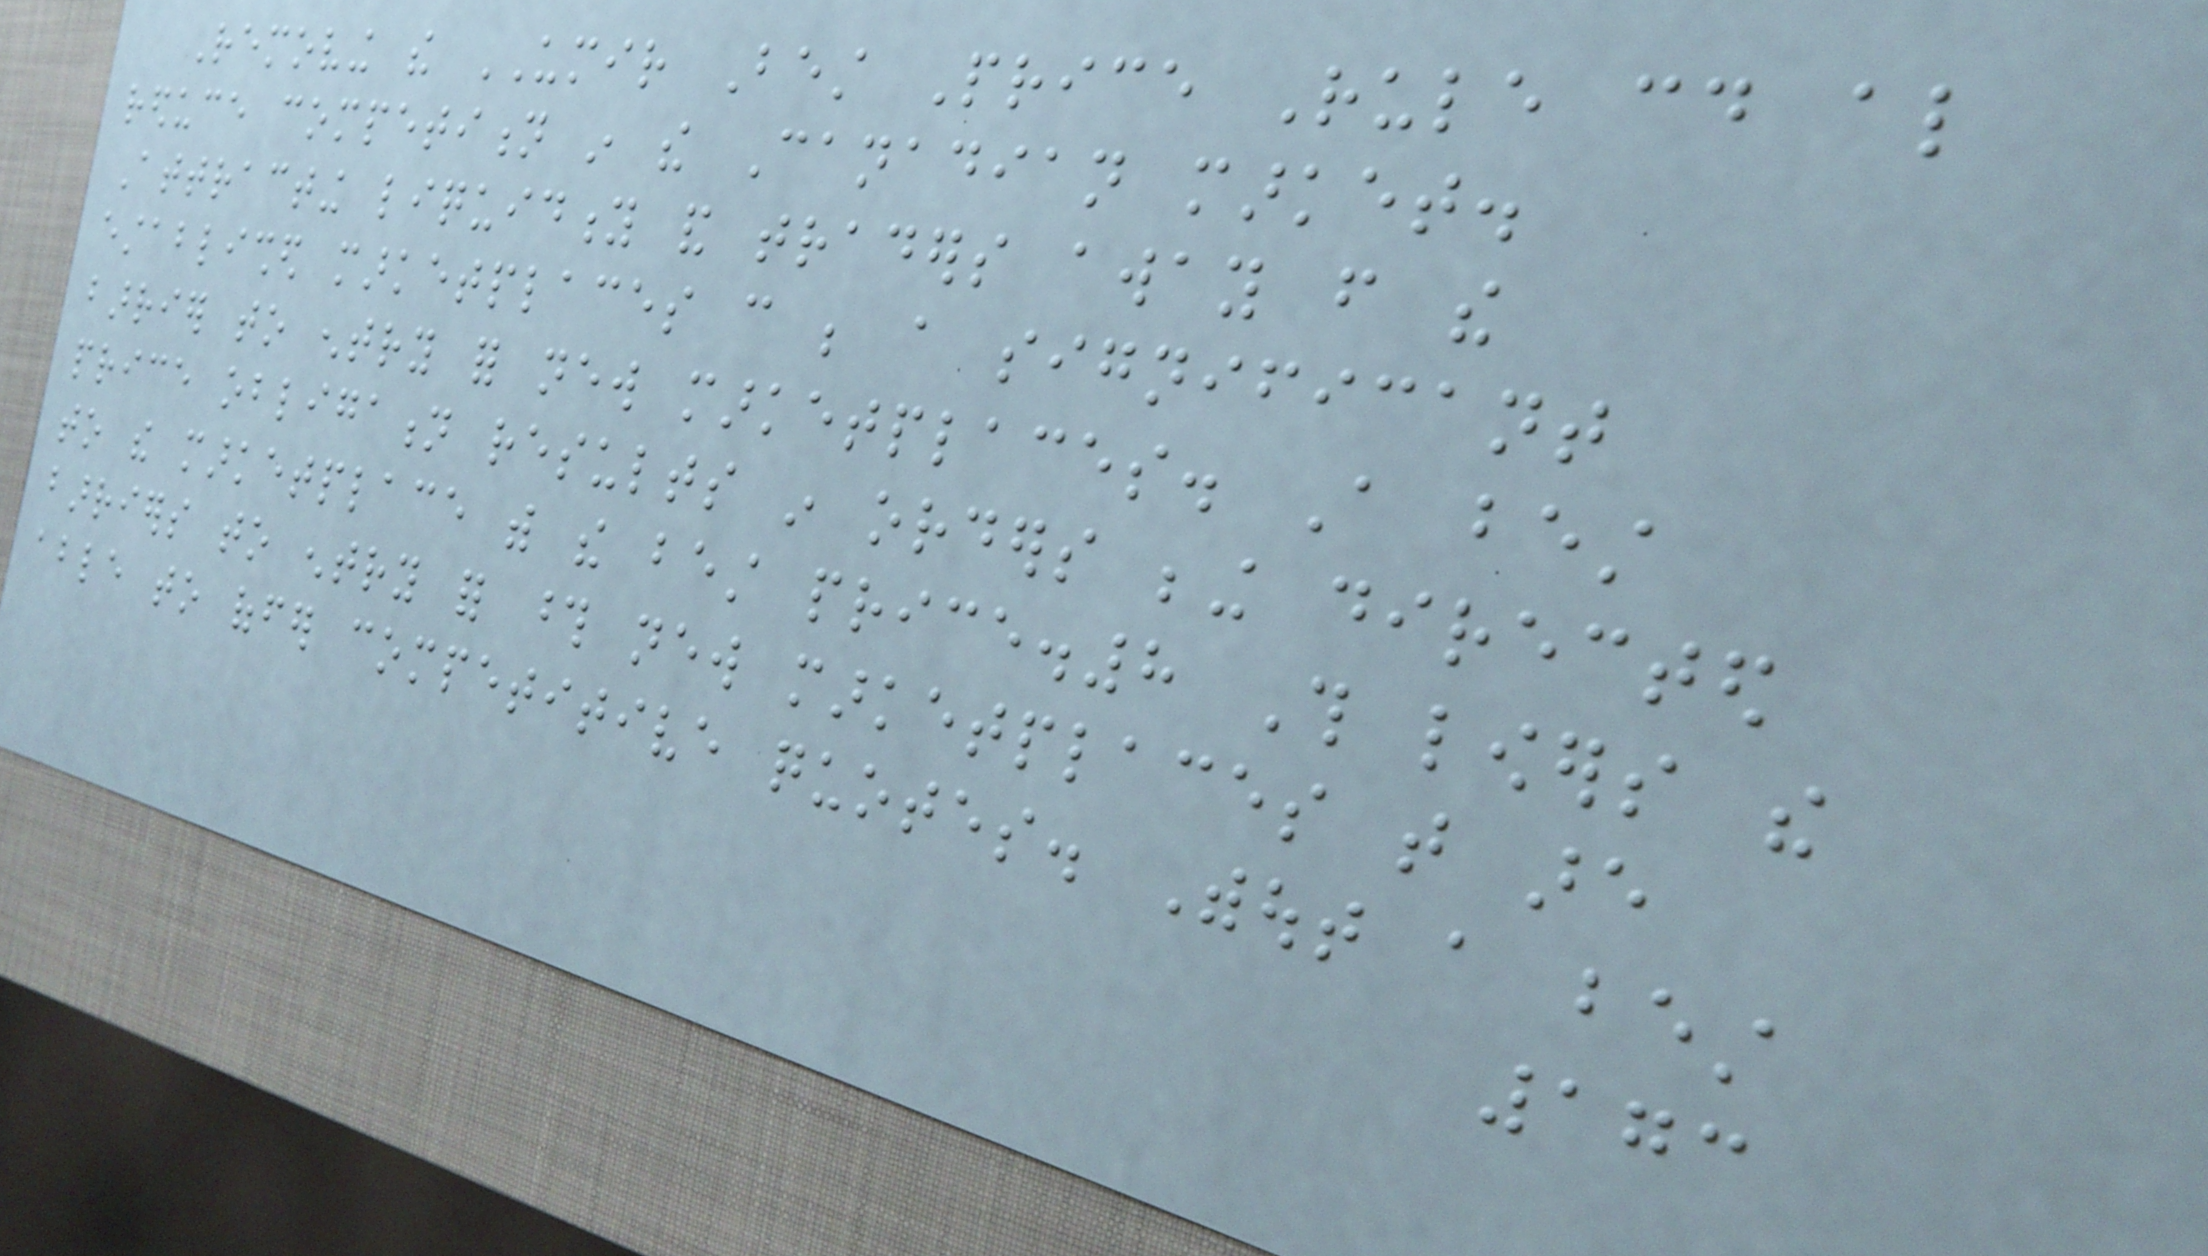Removing the UMIR Best Price Rule could also
reduce competition in the Canadian market.
Attracting liquidity and traders away from the
established marketplaces can be a significant
barrier to entry for new marketplaces. A best
price obligation results in orders being directed
to the marketplace with the best price.8 This lowers the
barriers to entry for those new marketplaces that are
able to offer competitive quotes. Without a best
173
